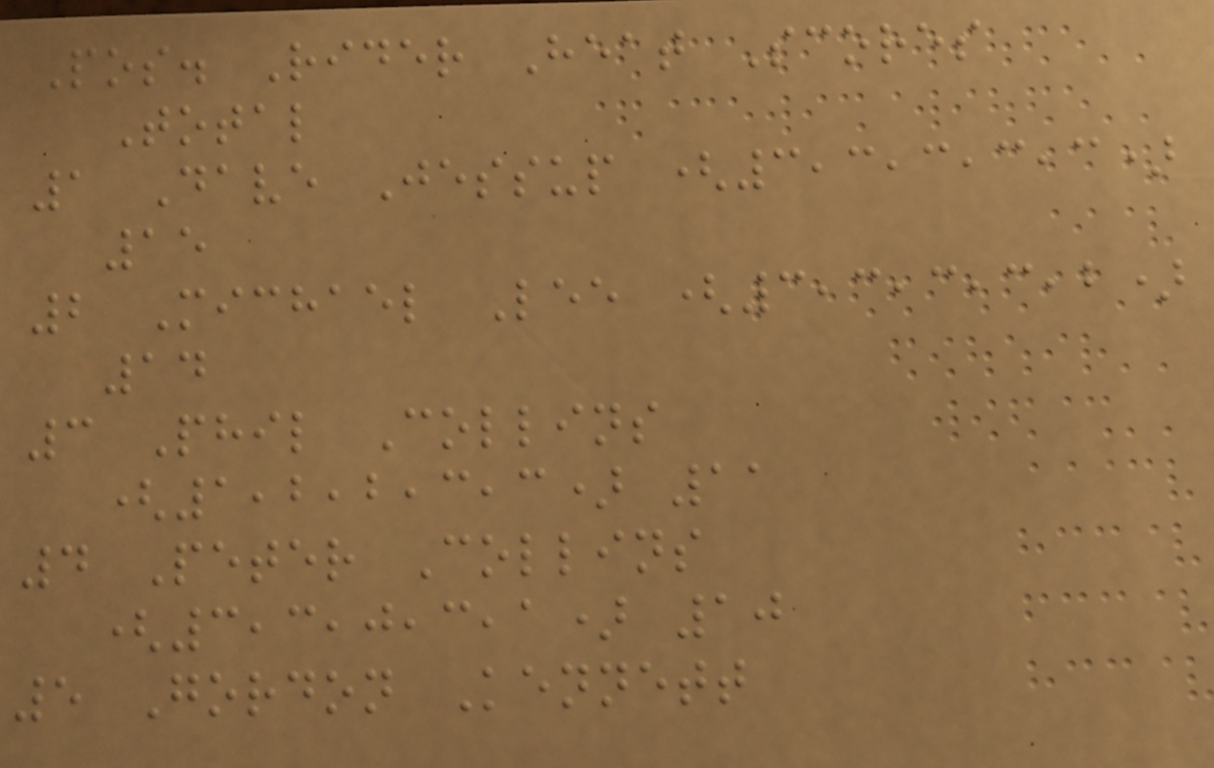Pos. Rider Heat Scores
Total
1 Dave Jessup (3,3,3,3,3)
15
2 Michael Lee (3,3,3,3,2)
14
3 Phil Collins
(1,2,2,3,3) 11
4 Peter Collins
(3,3,0,3,1) 10
5 Gordon Kennett
